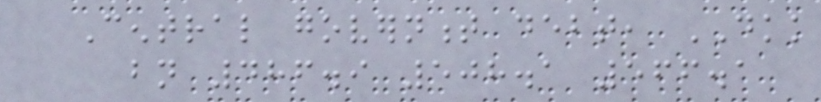Central government debt, DKK
bn 486.9 508.1 566.1
